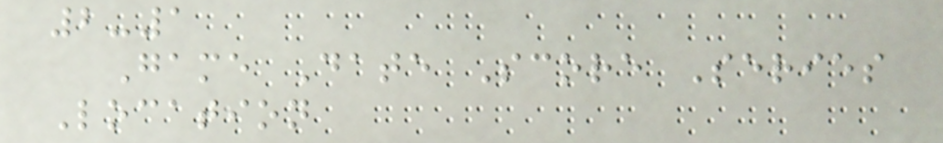2-1
Game Date Score Series
Location
